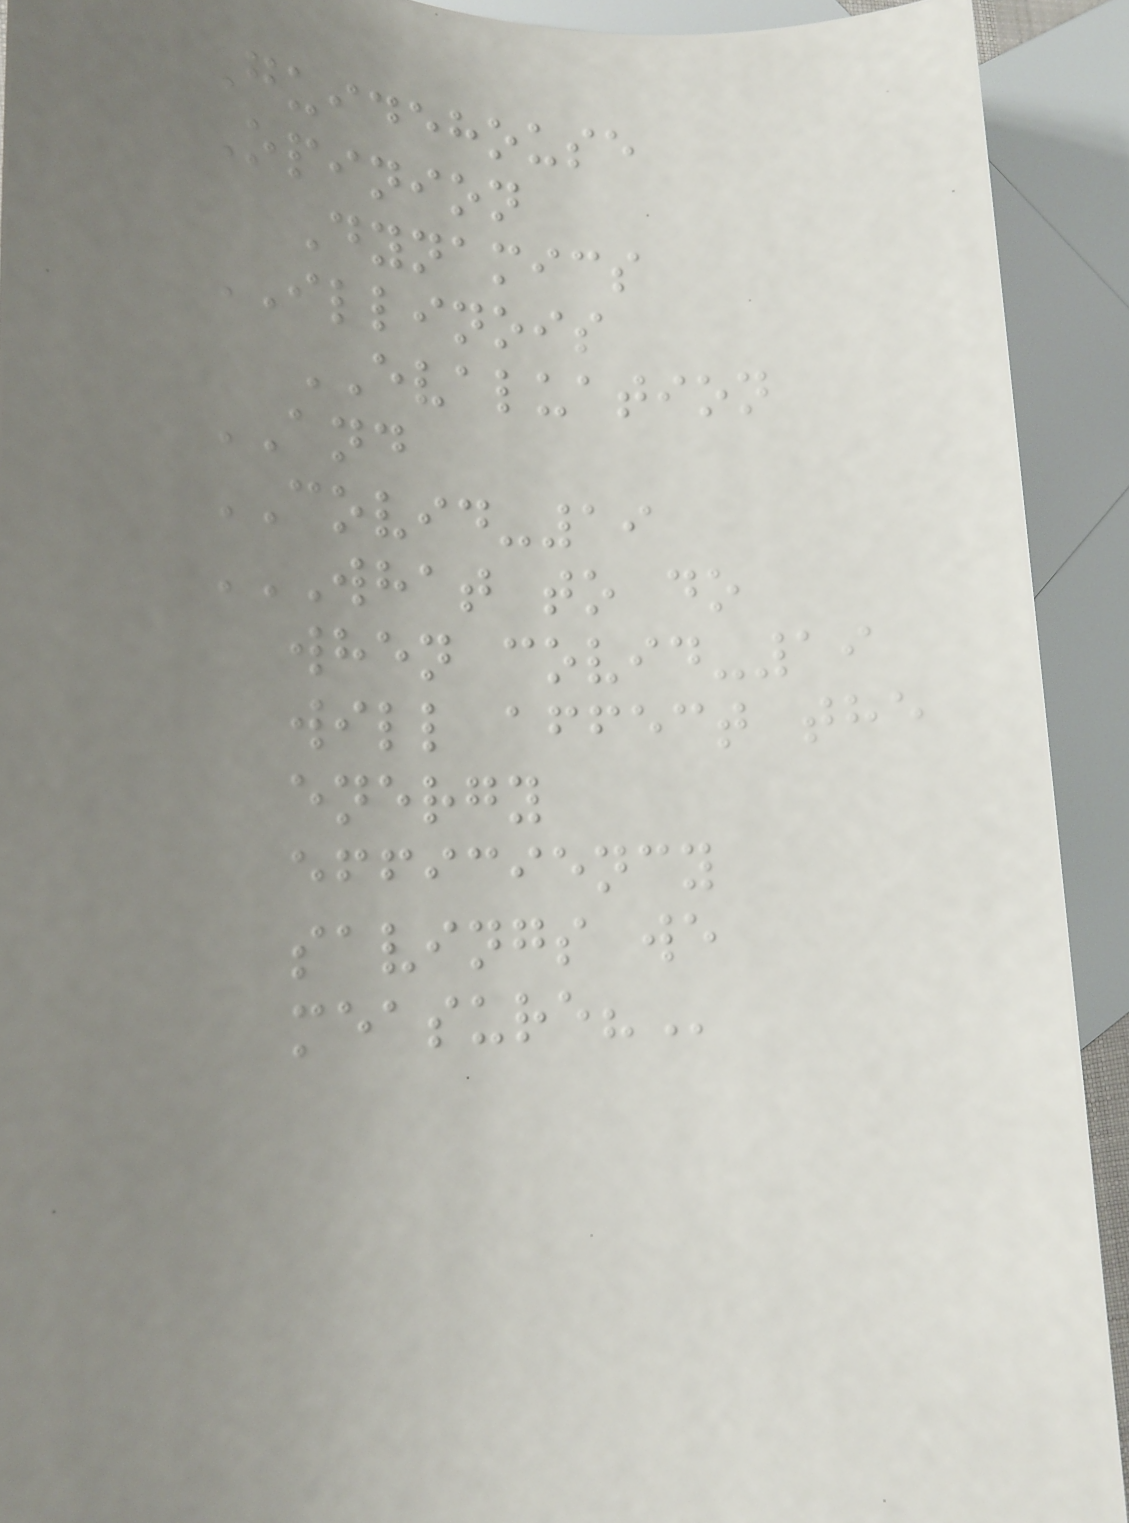Guidehouse
Opinion
Dynamics
ILLINOIS
EVALUATION
AND
COVID-19
WHAT TO DO
WHEN COVID-19
WILL AFFECT THE
ENERGY
EFFICIENCY
SAVINGS WE
MEASURE?
